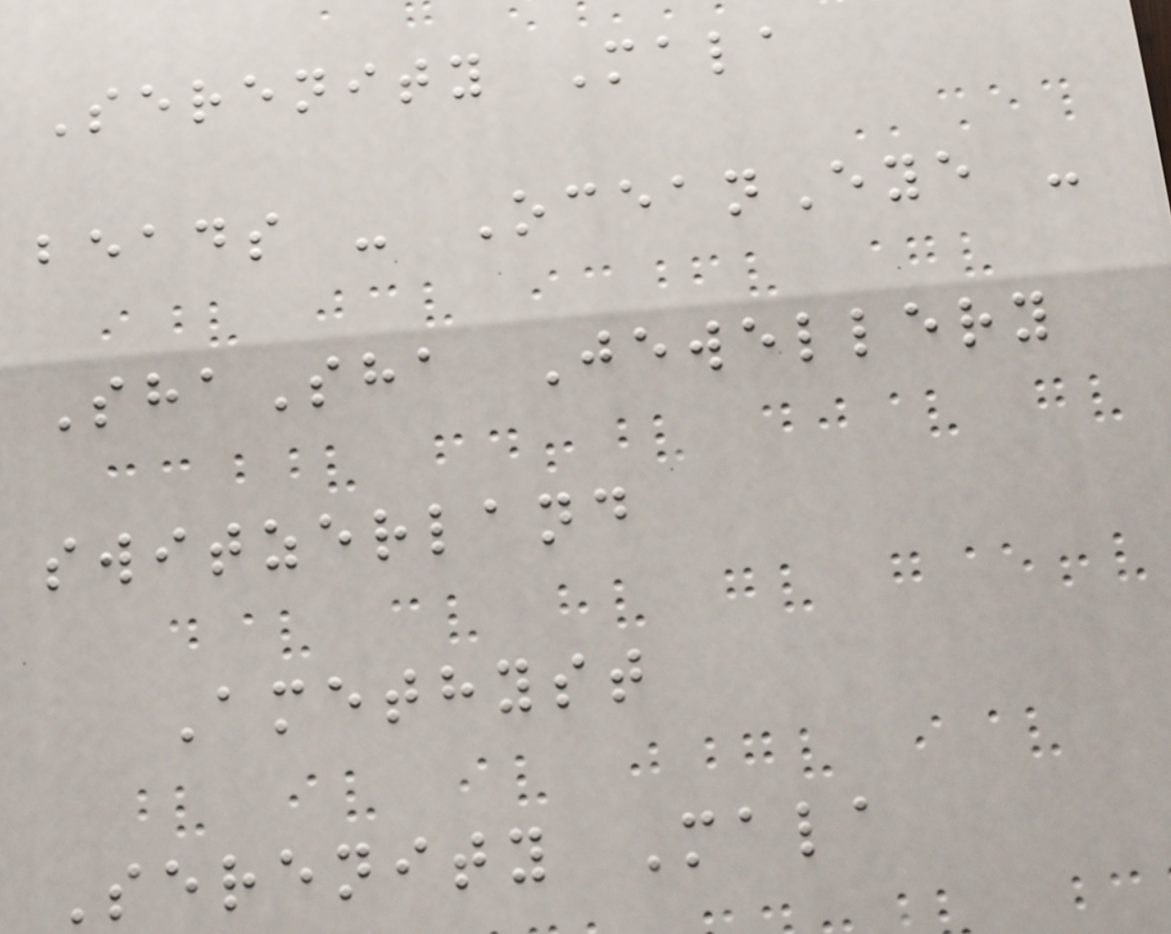Serenity Mala
beads - OceanEye -
ShaSha Jewellery
switzerland
Amethyst
Serenity Mala
